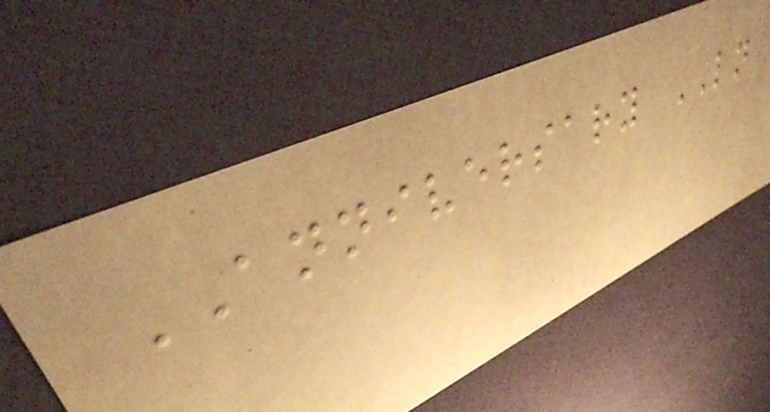ANNIVERSARY LN
